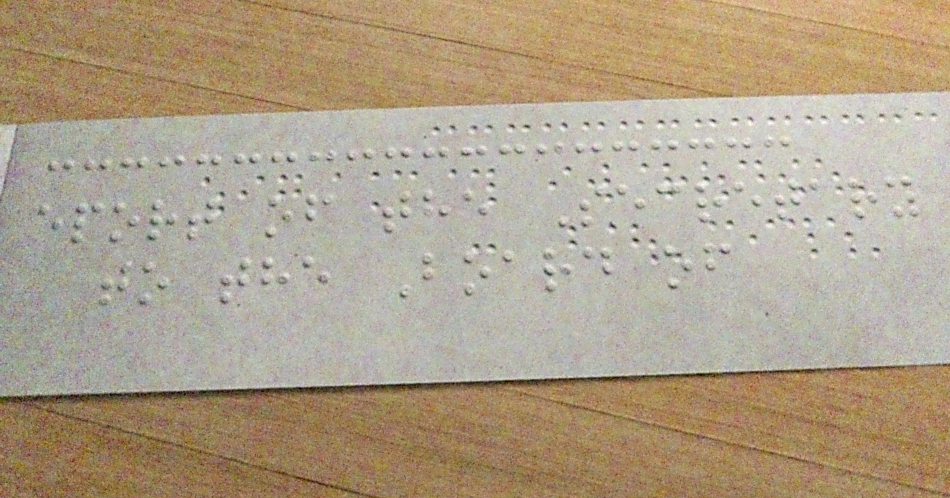eport of the Secretary
to the Board of
